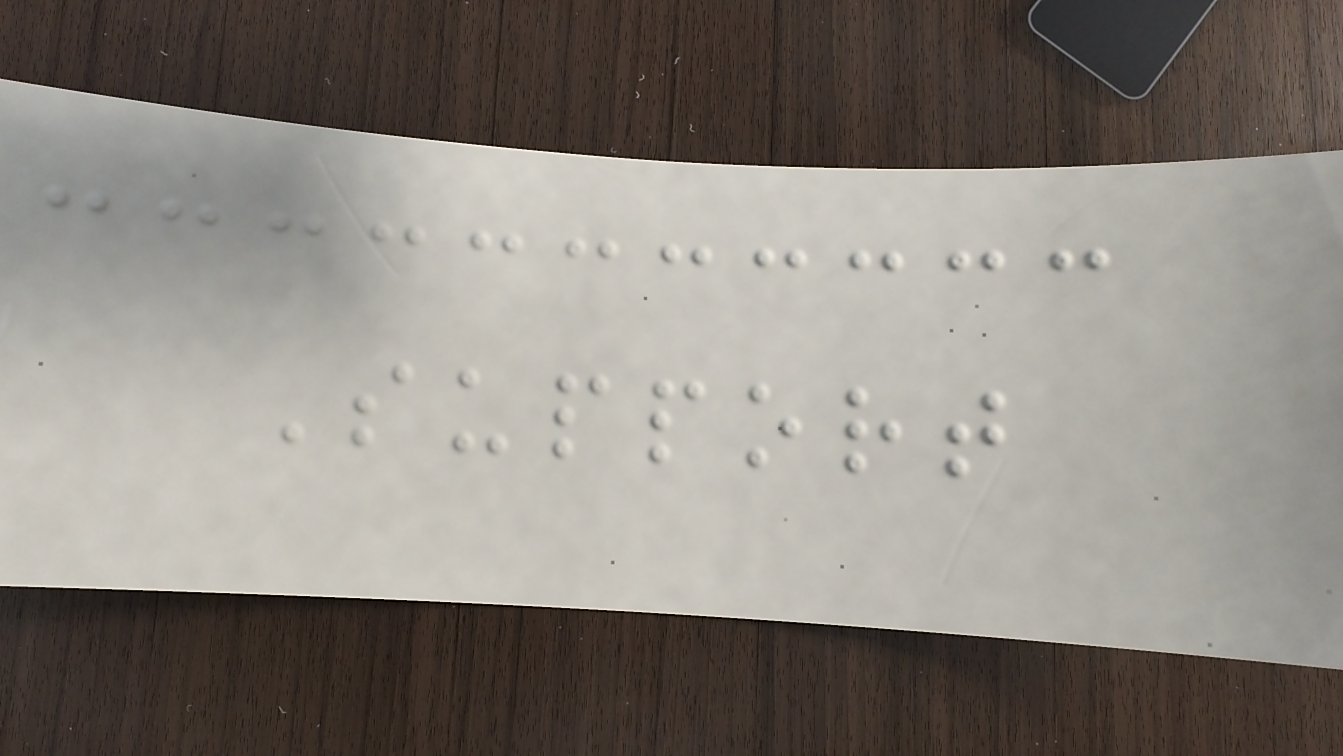Support
